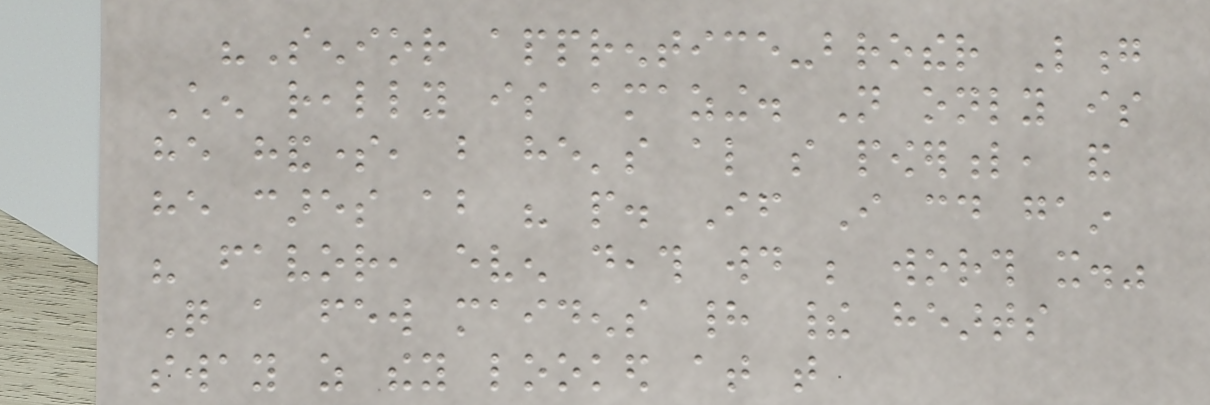"Senior apprentice-brother Long
Chen really is amazing. Not only is
he handsome, but he's also so powerful, and
he cares about his people. If I could gain
his favor, even death would be worth it."
Quite a few maidens had their hearts
sway as they looked at that
